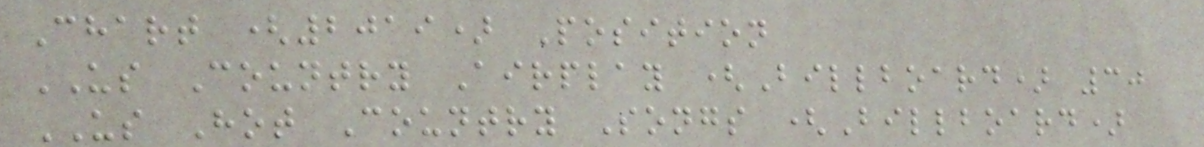Chart (2019) Position
US Country Airplay (Billboard) 30
US Hot Country Songs (Billboard)
